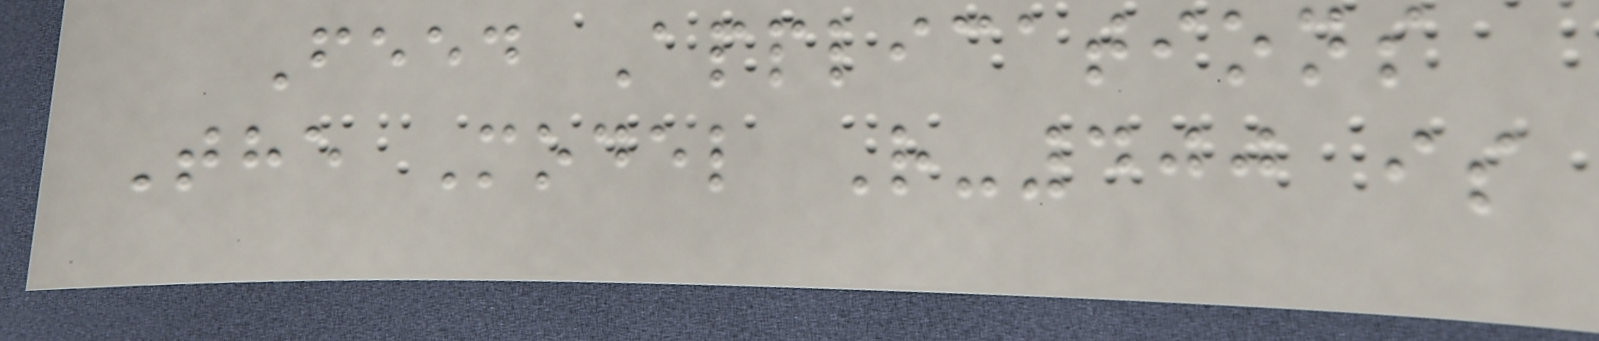Feed Applications
The Model R-400 is
